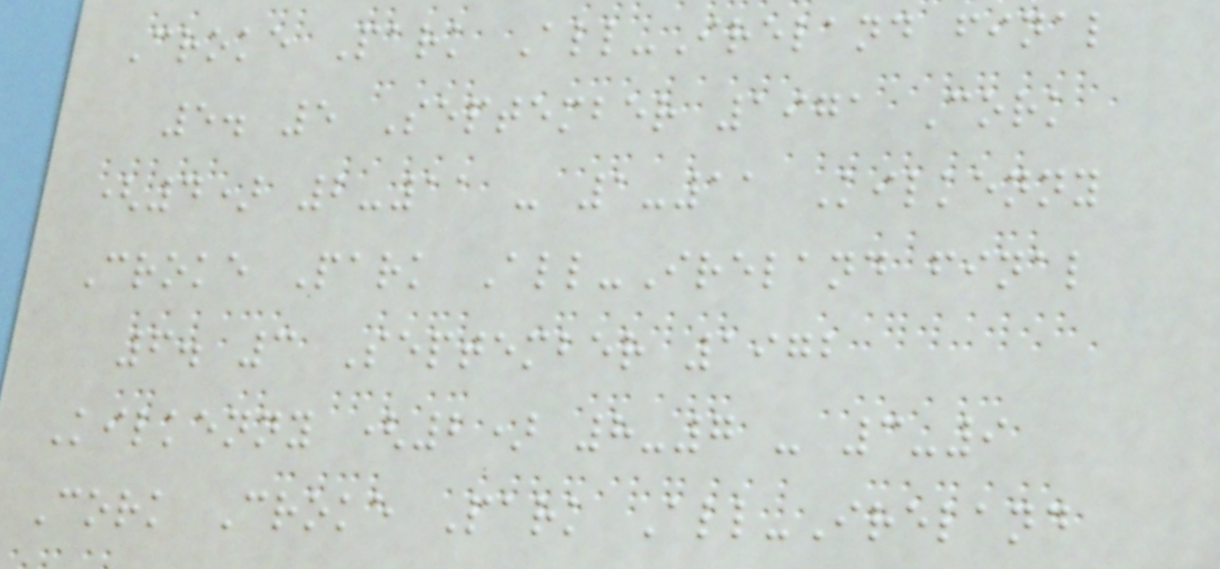Croke Park All-Ireland final
5. 5 September 1971 Cork
(4) 2-11 - 1-11 Kilkenny
Croke Park All-Ireland final
6. 3 September 1972
Kilkenny (2) 8-7 - 3-9
Cork Croke Park All-Ireland
